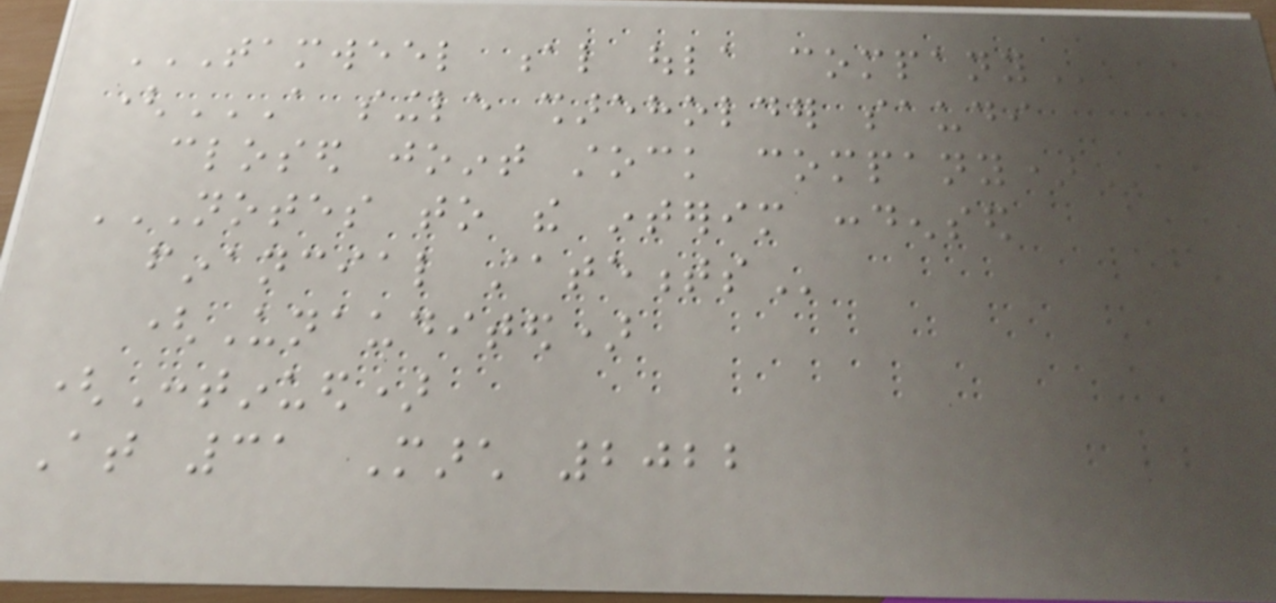TAMWEEL AL OULA COMPANY
(A SINGLE SHAREHOLDER SAUDI
CLOSED JOINT STOCK COMPANY)
NOTES TO THE INTERIM CONDENSED
FINANCIAL STATEMENTS
(Unaudited)
(Continued)
At 31 March 2022
